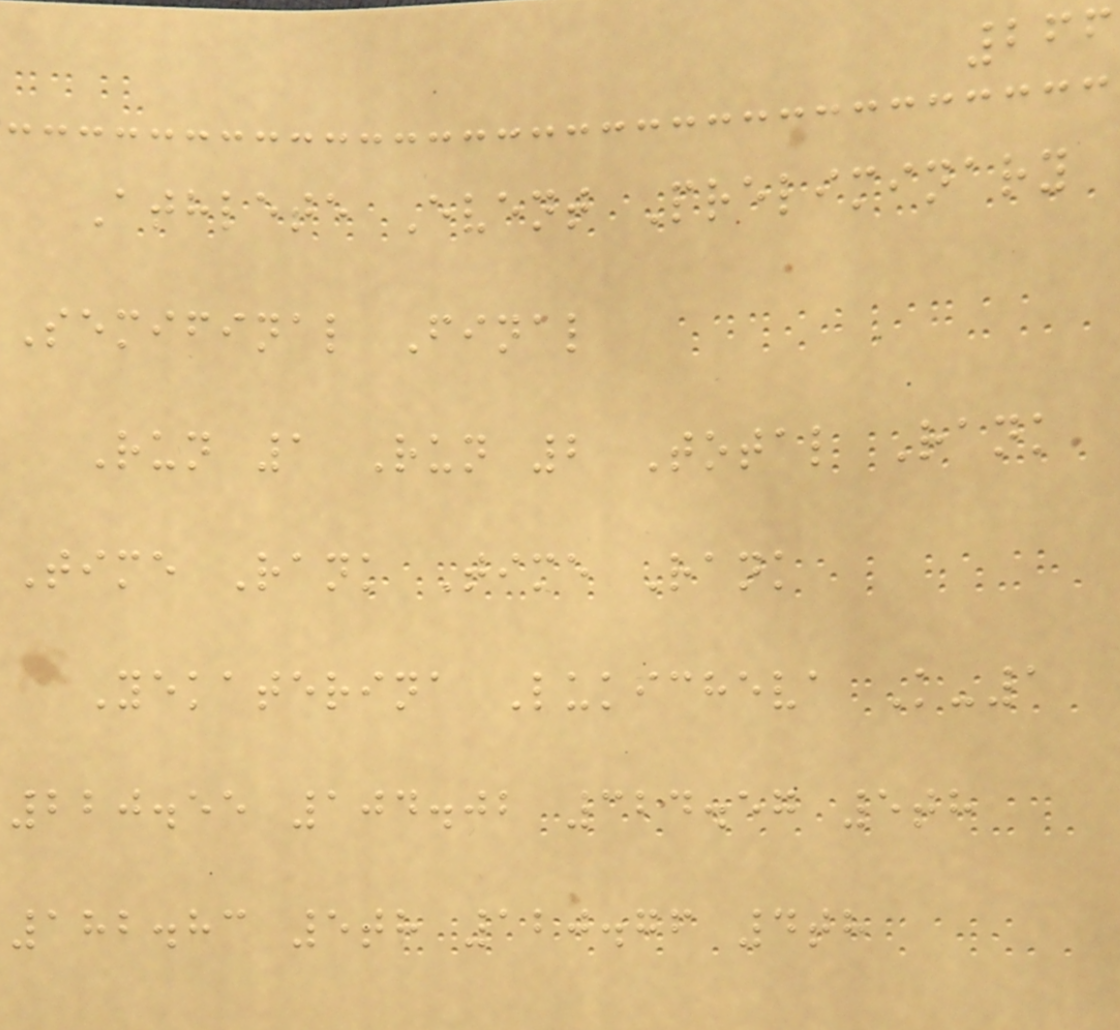266
Athlete Event Preliminary
Semifinal Final
Run 1 Run 2 Total Rank
Time Rank Time Rank
Yekaterina Lukicheva K-1
220.55 104.02 324.57 5th
182.83 5th 120.76 4th
